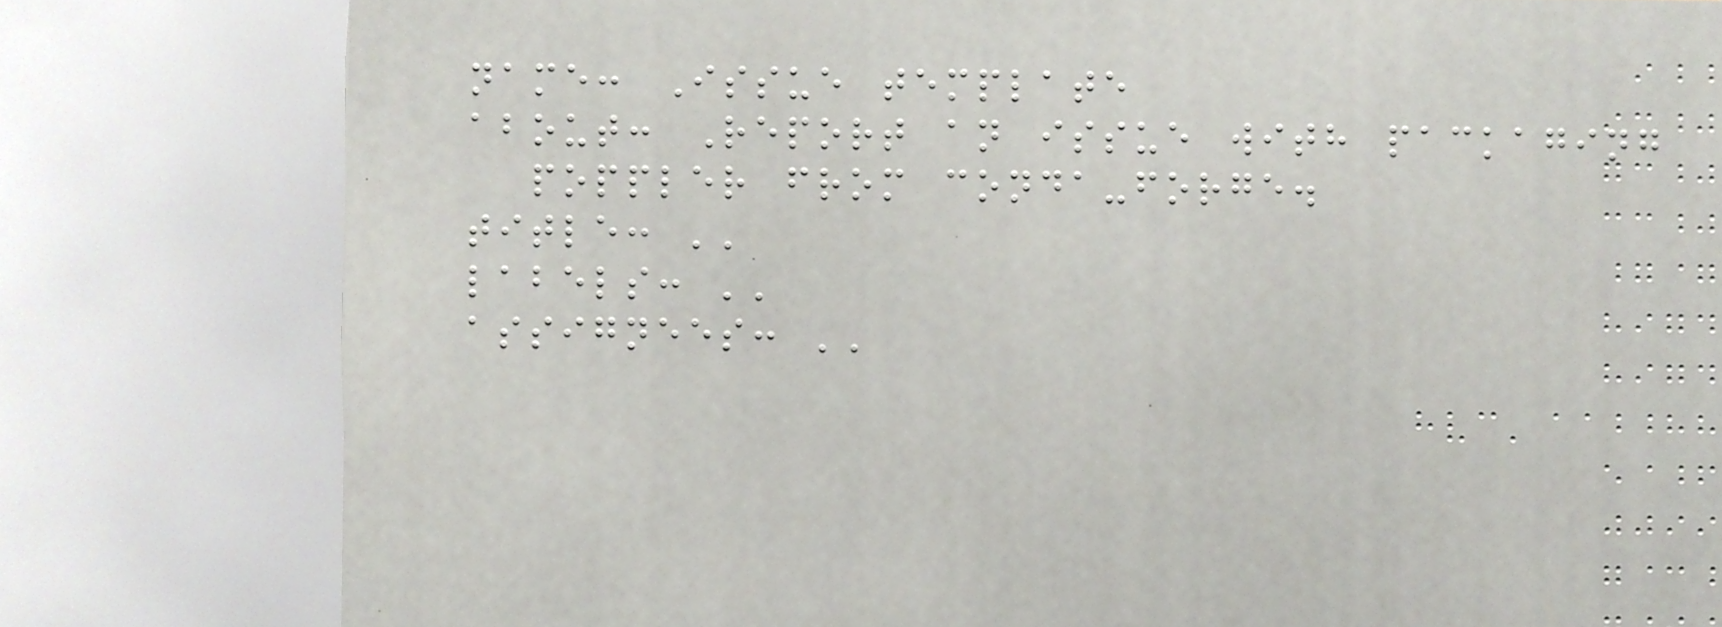name: Issue template
about: Report an issue with packaging
poppler from conda-forge.
title: ''
labels: ''
assignees: ''
